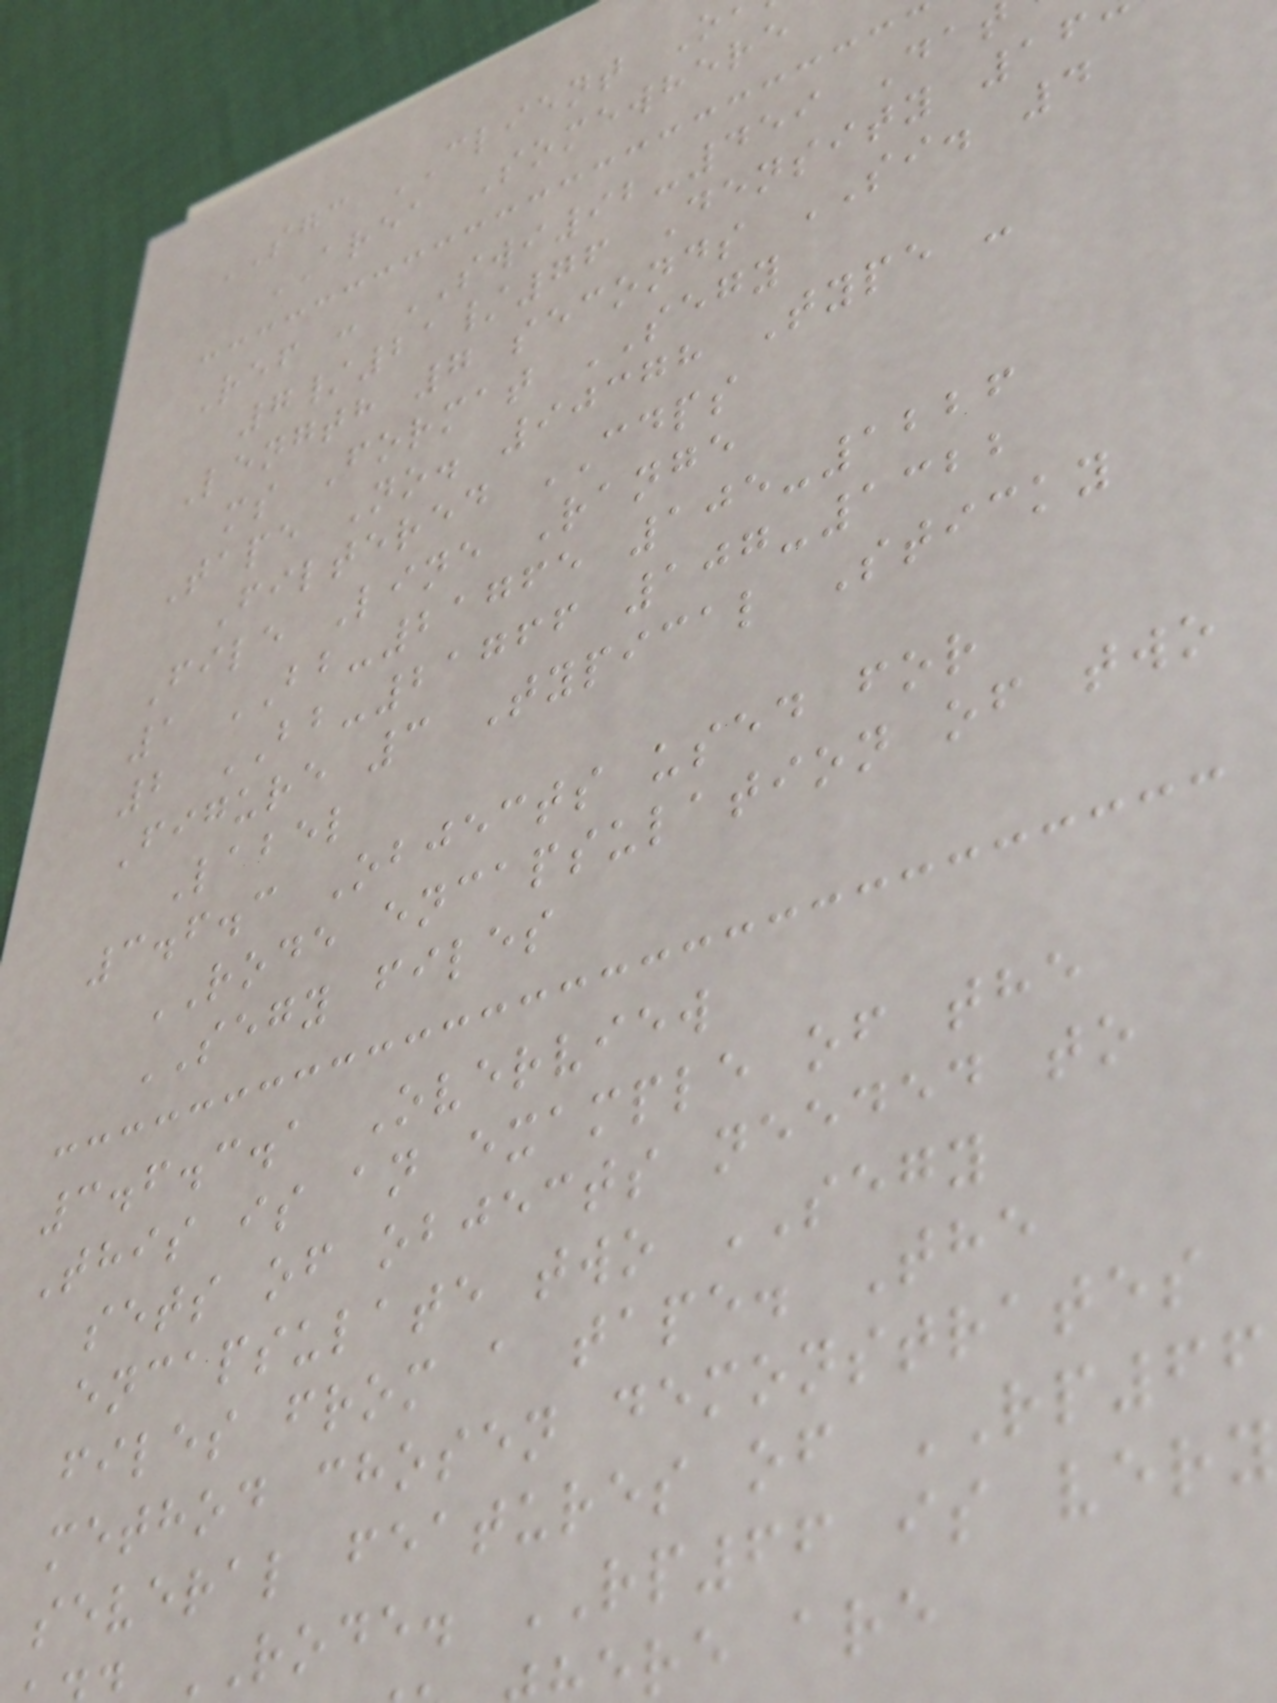AREA Somewhere
Ref : SWI92-459 Da
7/21/76 Density 16
Length 7 seconds SI. 4
ms Format SEGY
Tape No. 90378 Type -
Filtered CDPS
File Line Range
1 BB-21765 105-1226
2 BB-21766 107-1322
Figure 3 Typical Sticky
Label
3.6.3 Objects used for
RODE encapsulation of two
SEGY files
3.6.3.1 Overview
This is an example of the
sets of objects needed to
encapsulate two SEGY
files from a tape. The
method chosen demonstrates
several features of RP66
RODE. RP66 is very
re are
